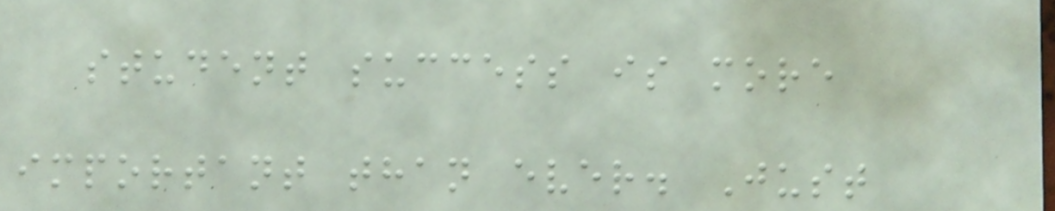student success is more
important than ever. Just
